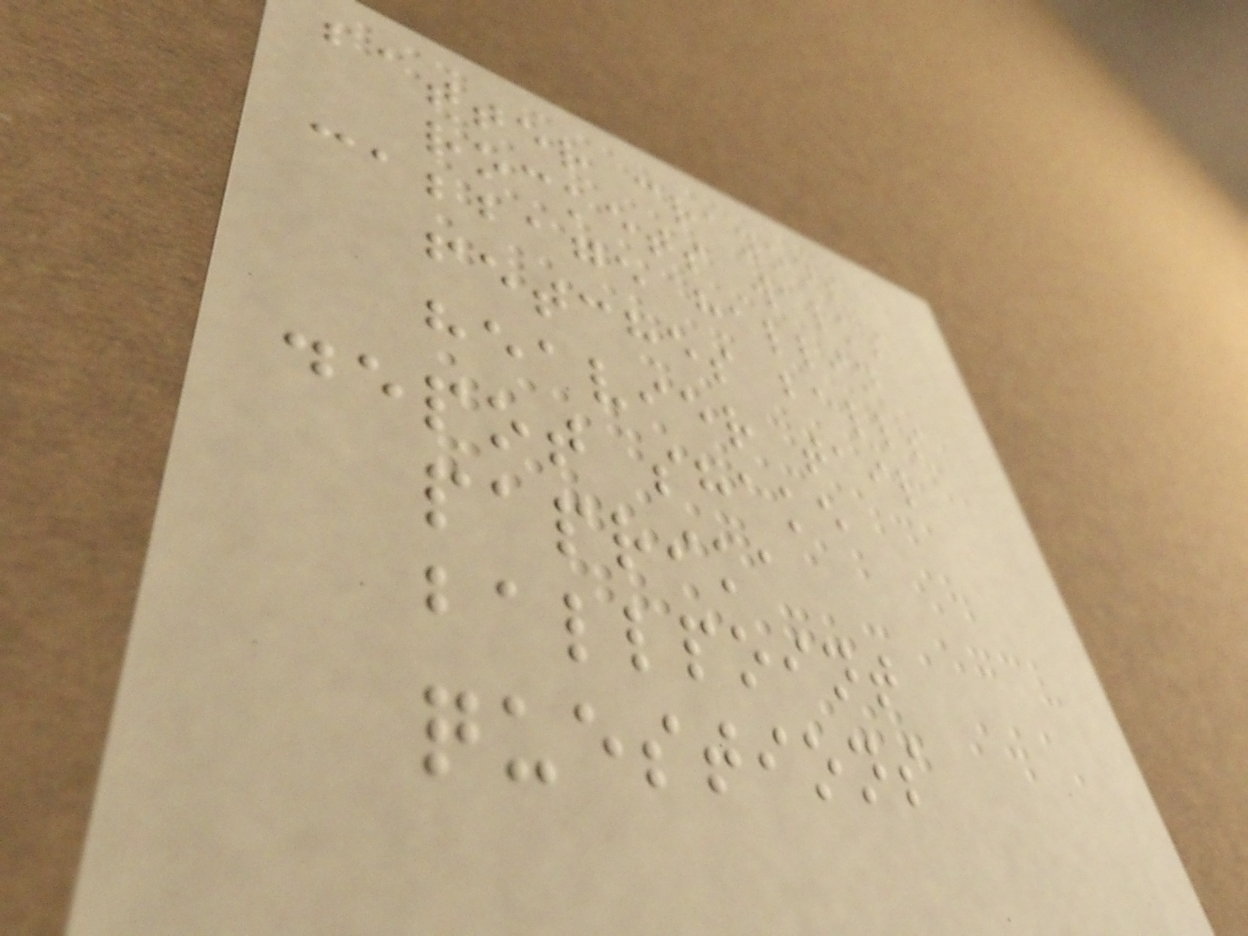batter crayons
rockets walks
cabbage hallin
fetches balls
heavier tail
depot shake
paprika
ballpoint
questions
